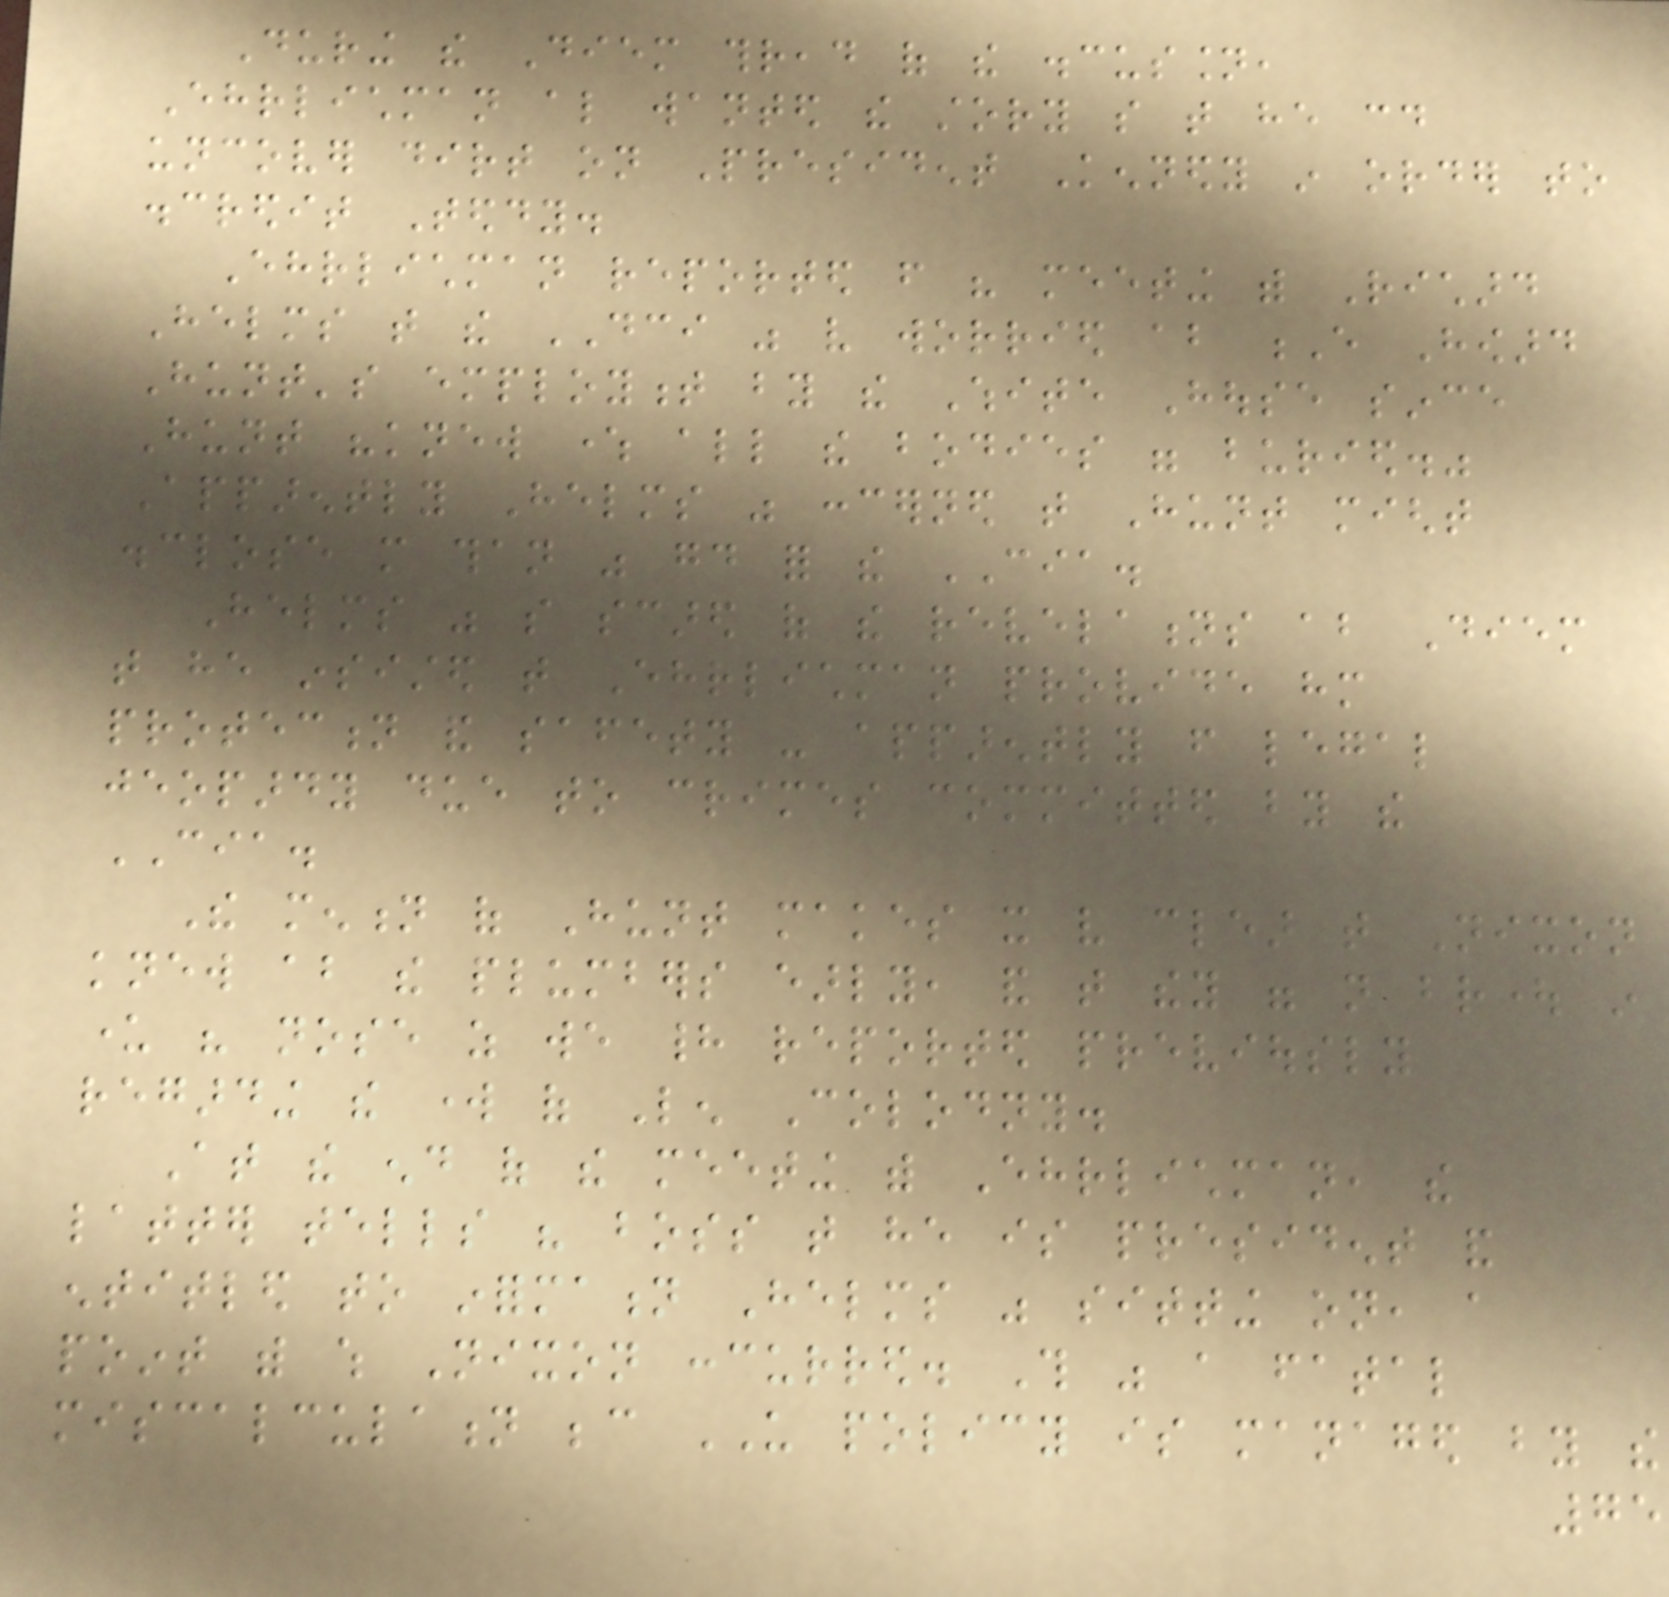During the Diem thread of the discussion,
Ehrlichman also wanted the story so that he could
uncover dirt on President Kennedy in order to
discredit Teddy.
Ehrlichman reported from his meeting with Richard
Helms that the DCI was very worried about E Howard
Hunt's employment by the White House since
Hunt "knew where all the bodies were buried."
Apparently Helms was concerned that Hunt might
disclose more than was good for the CIA.
Helms was so scared of the revelations about Diem
that he insisted that Ehrlichman provide him
protection and safety - apparently from legal
jeopardy due to crimes committed by the
CIA.
The mention of Hunt makes it very clear that Nixon
knew about the plumbers early, and that they were not brought in
under his nose as we had reported previously
regarding the work of Len Colodny.
At the end of the meeting with Ehrlichman, the
latter tells his boss that he is president and
entitled to information Helms was sitting on, a
point with which Nixon concurred. This was a fatal
miscalculation because US policy is managed by the
75
